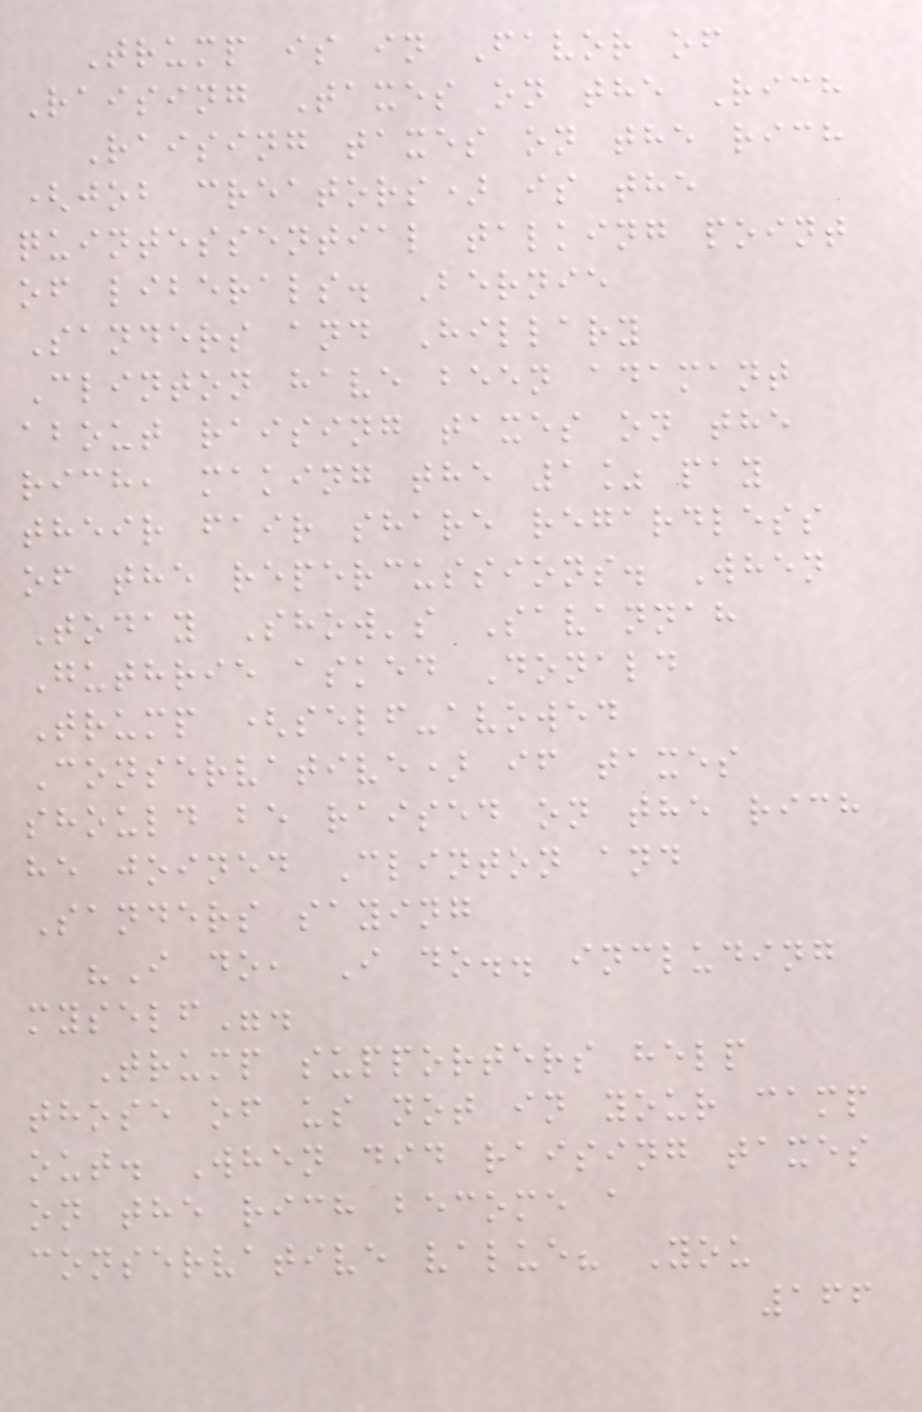Trump is in Favor of
Raising Taxes on the Rich
Raising taxes on the rich
(job creators) is the
quintessential talking point
of liberals. Bernie
Sanders and Hillary
Clinton have been adamant
about raising taxes on the
rich, making the 1% pay
their fair share regardless
of the repercussions. When
Today Show's Savannah
Guthrie asked Donald
Trump (self-avowed
Conservative) if taxes
should be raised on the rich
he joined Clinton and
Sanders saying
"I do, I do.. including
myself".
Trump supporters help
those of us not in your camp
out. When did raising taxes
on the rich become a
conservative value? You
166
